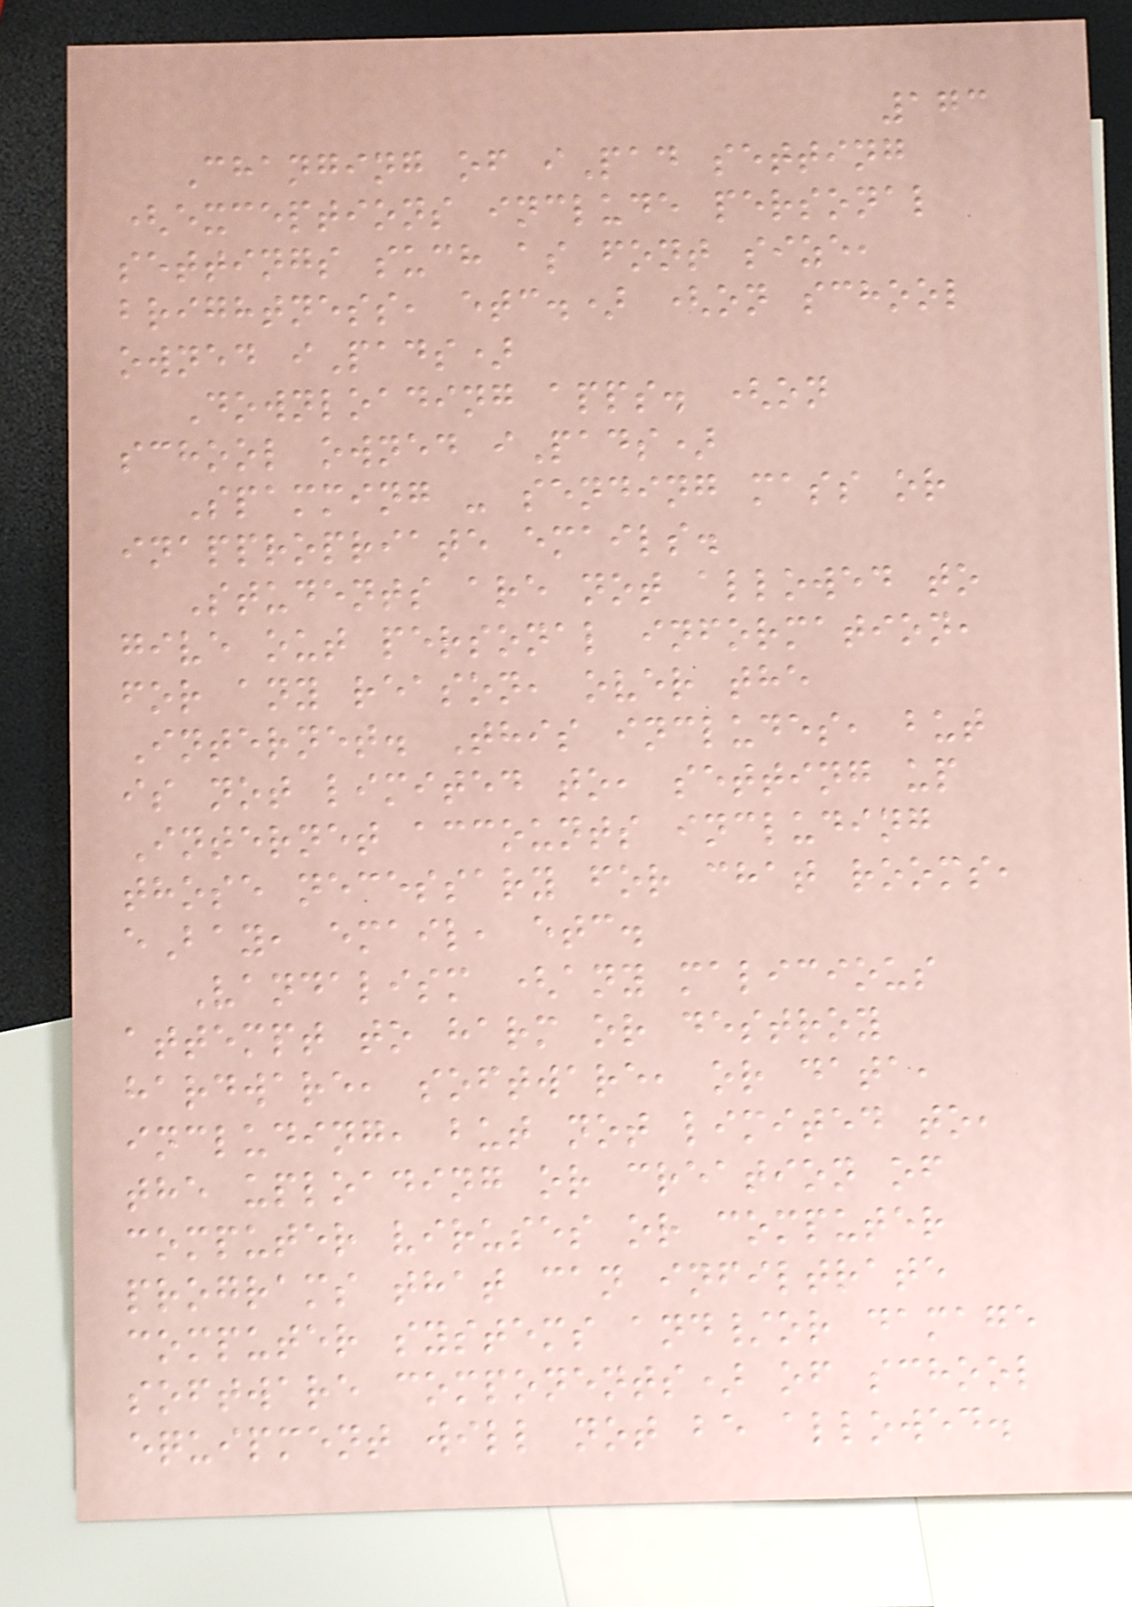173
Changing of iPad setting
(exceptions include personal
settings such as font size,
brightness, etc.) (on school
owned iPads)
Downloading apps. (on
school owned iPads)
Spamming - sending mass or
inappropriate emails.
Students are not allowed to
give out personal information,
for any reason, over the
Internet. This includes, but
is not limited to, setting up
Internet accounts including
those necessary for chat rooms,
eBay, email, etc.
Vandalism (any malicious
attempt to harm or destroy
hardware, software, or data,
including, but not limited to,
the uploading or creation of
computer viruses or computer
programs that can infiltrate
computer systems and/or damage
software components) of school
equipment will not be allowed.
